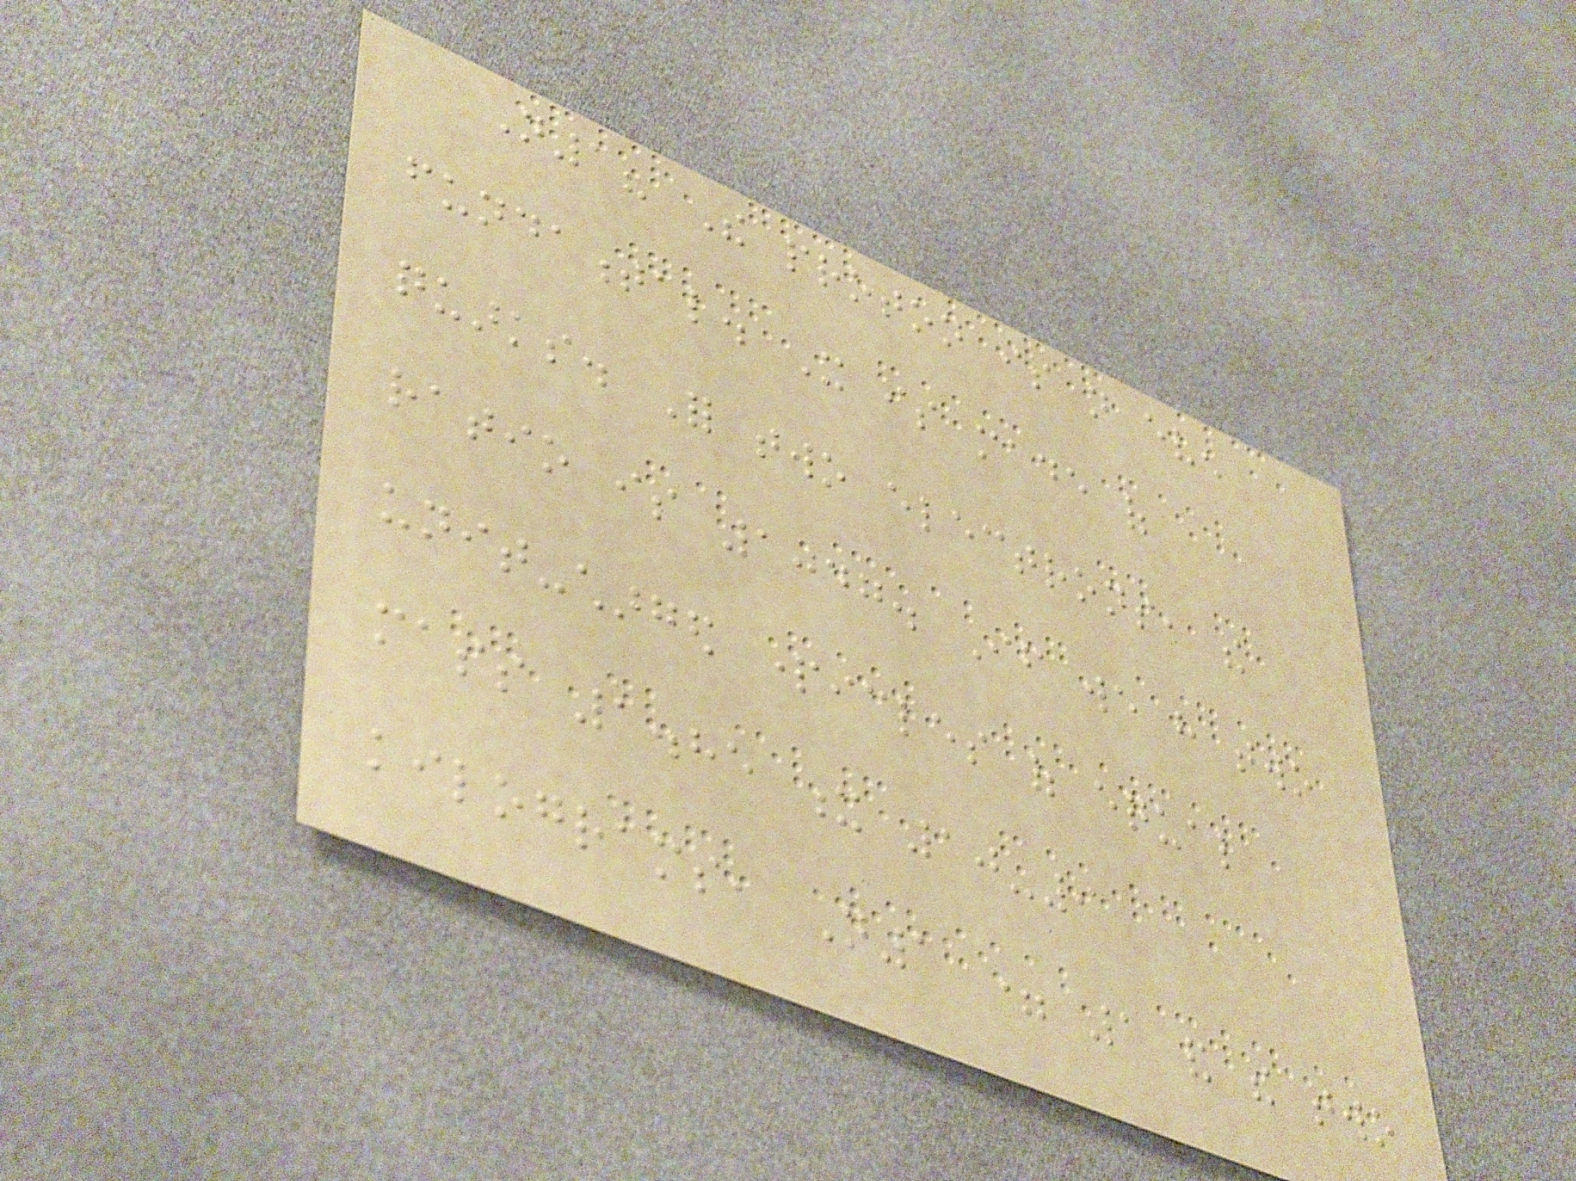N1? The proton is not even
fundamental. It is made of
quarks. For two electrons, the
ratio is 1047. If we have two
unit-charged particles of equal
mass 1.85 x 10-9
kilograms, N1 = 1 and the two
